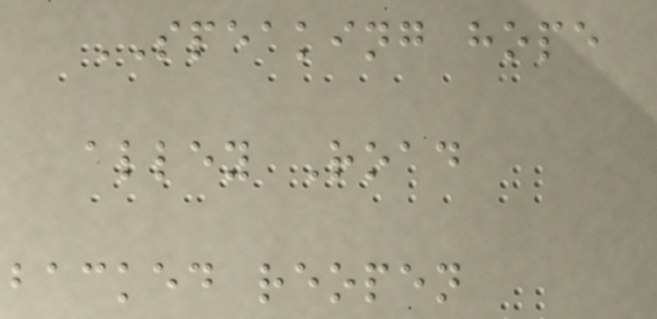SPEAKING hope
alley Road
backed reopen
